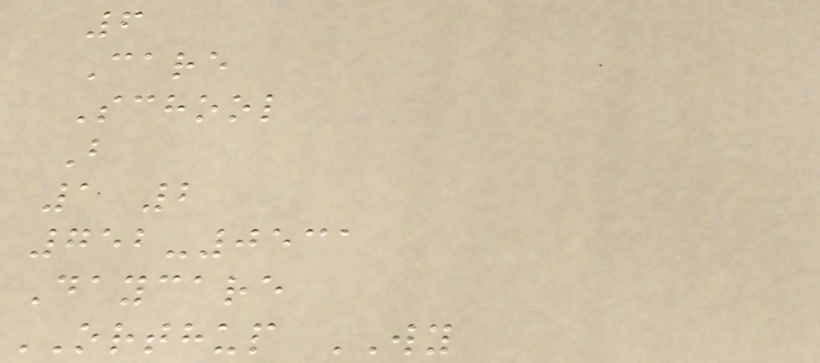6
Care
School
B
1 2
752-0531
Daycare
ORTHUP WY
